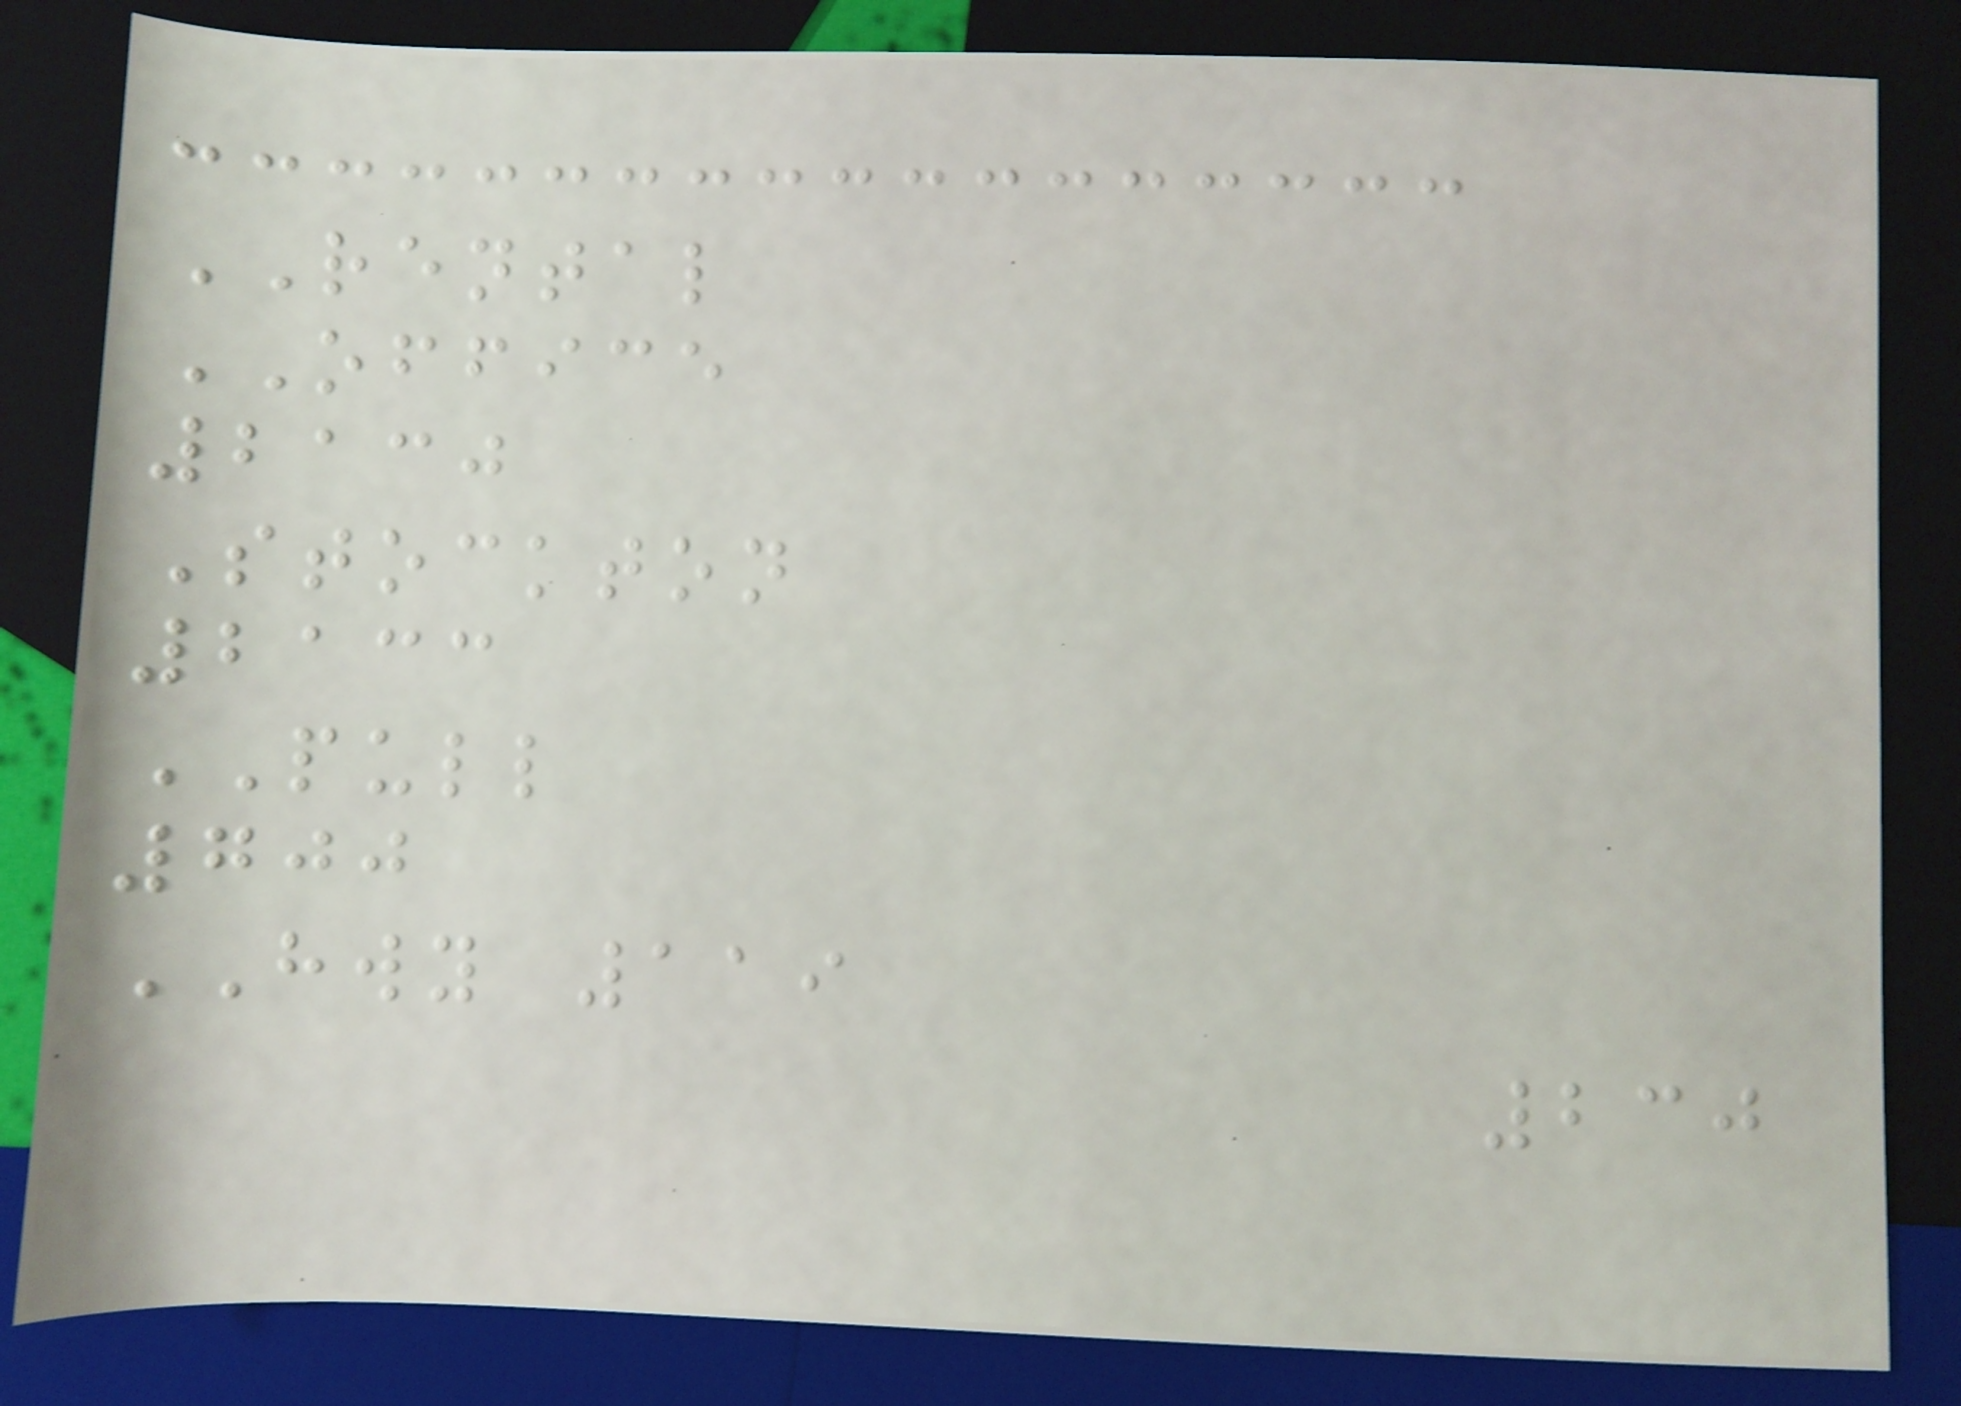RENTAL
OFFICE
2130
Stockton
2133
PULL
700
HWY 119
230
